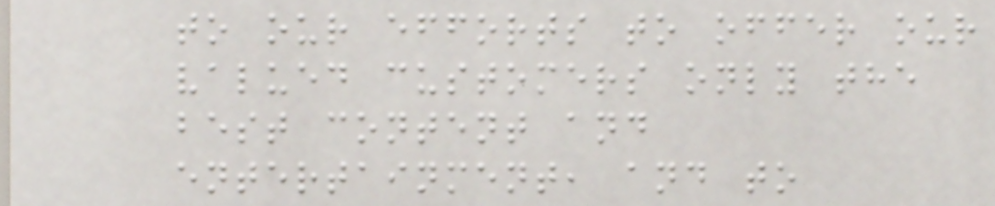to our efforts to offer our
valued customers only the
best content and
entertainment, and to
